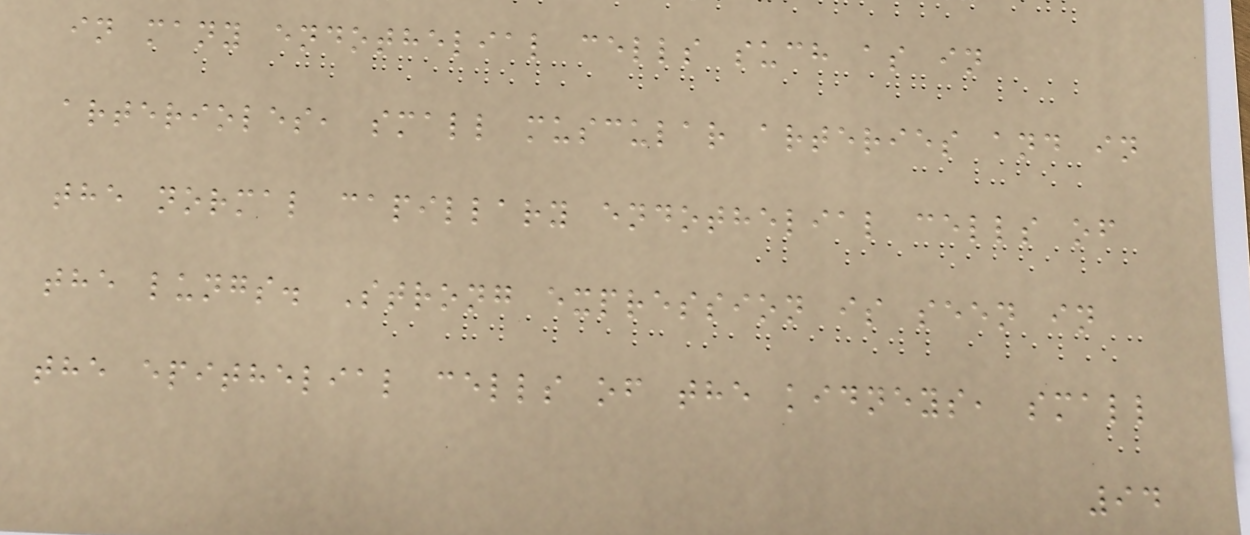in many endothelial cells such as in
arterioles, small muscular arteries and in
the normal capillary endothelial cells of
the lungs. Strong expression is seen in
the epithelial cells of the kidneys, small
94
